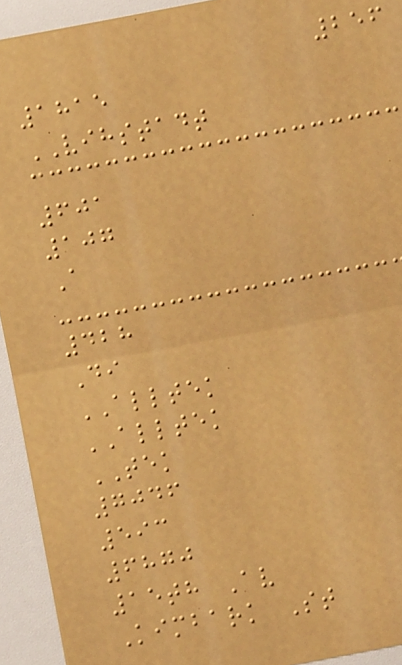256
1815
VIHSTADT
601
107
A
428
Di
ALLTEK
ALLTEK
TEK
7046
593
6870
15th Av
Kimbark St
